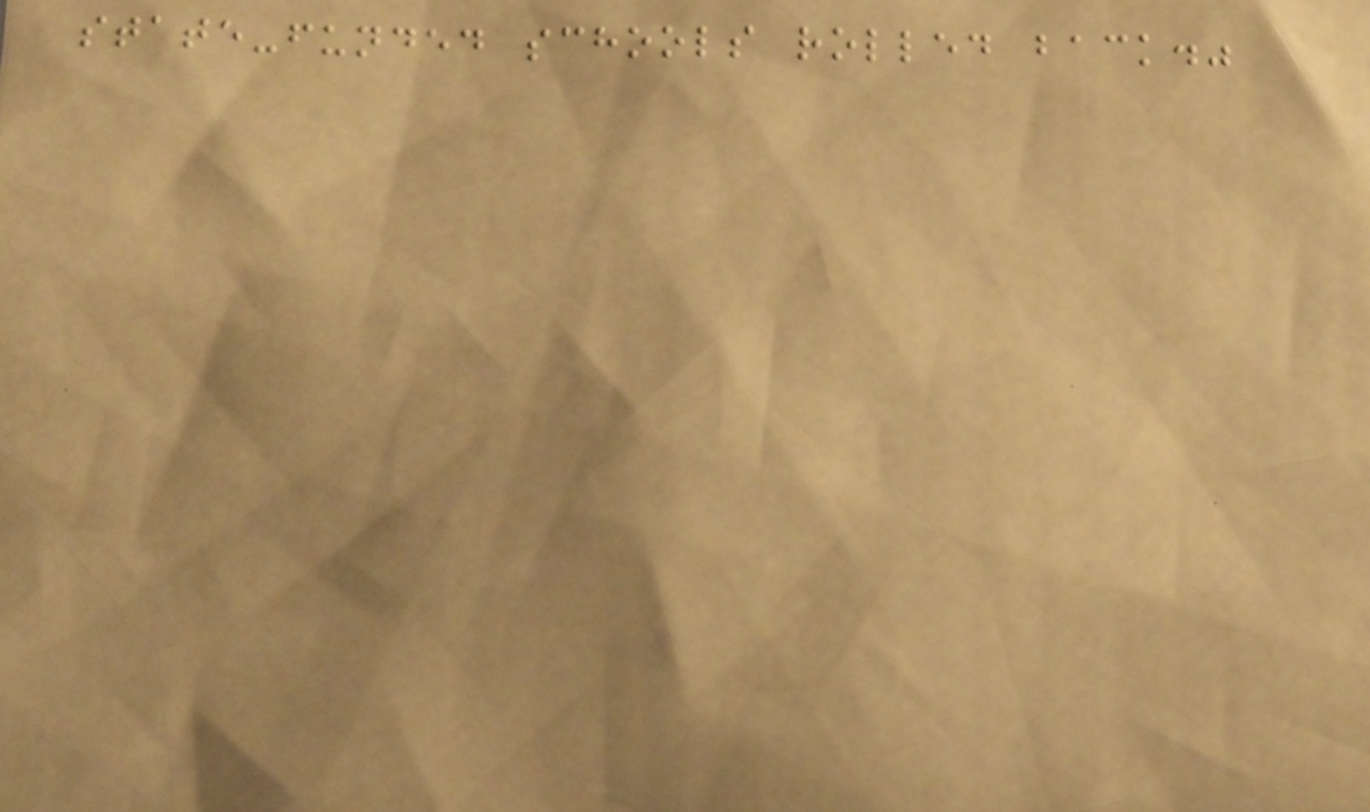state-funded schools rolled back."
